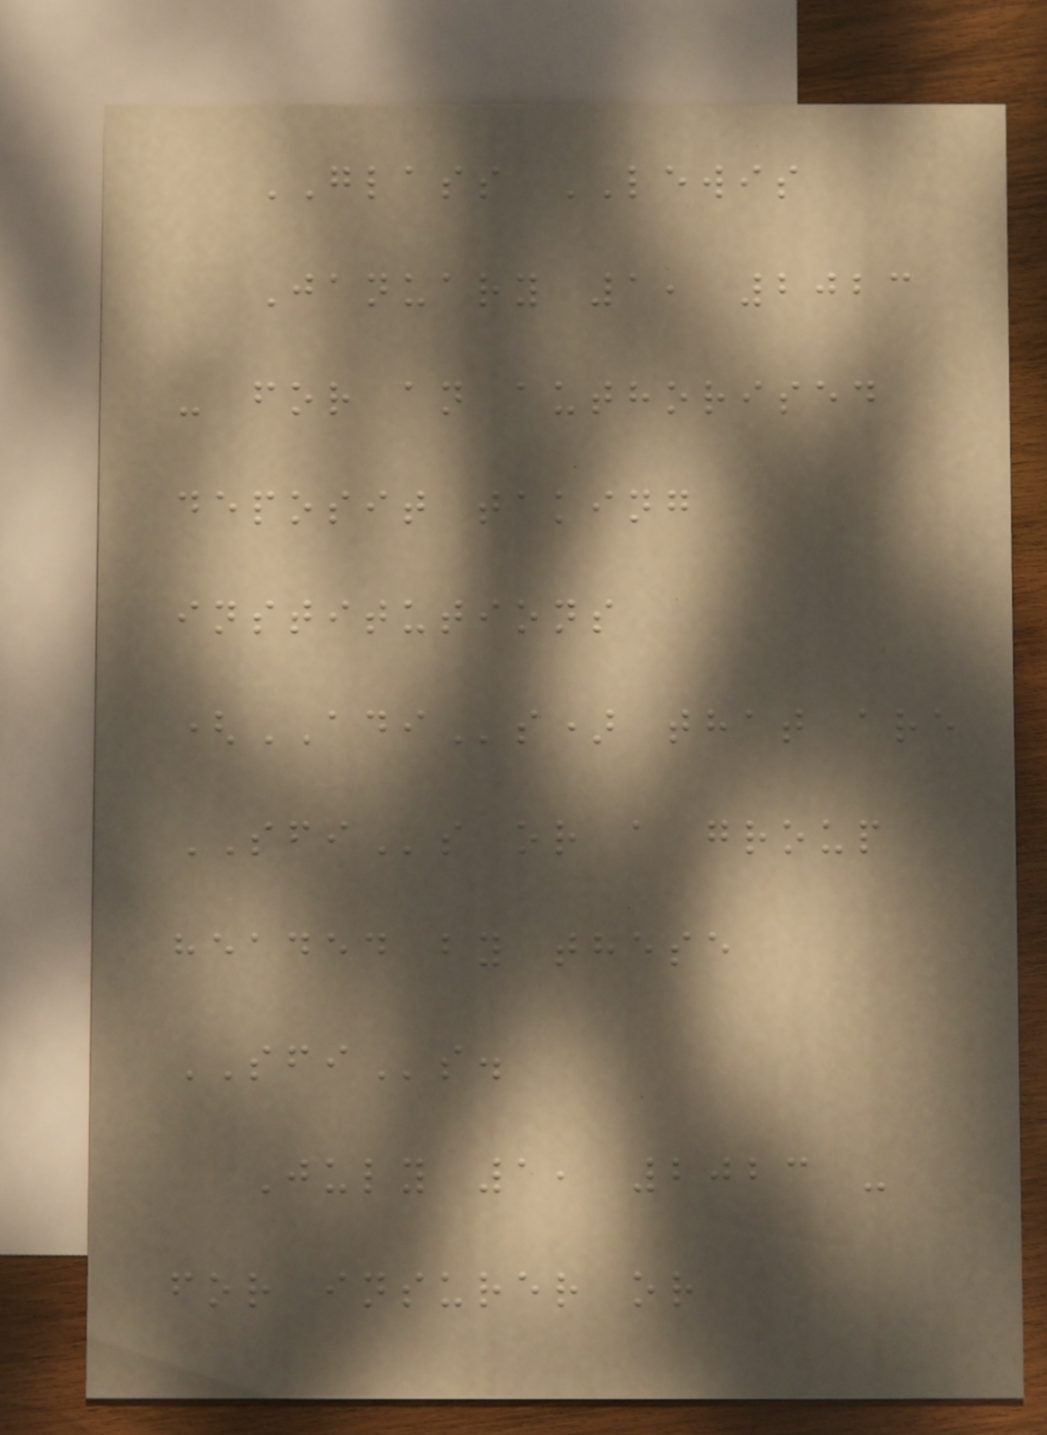GLASS LEWIS
January 1, 2023
- for an authorised
deposit taking
institutions
(ADIs) that are
SFIs or a group
headed by these
SFIs.
July 1, 2023 -
for insurer or
